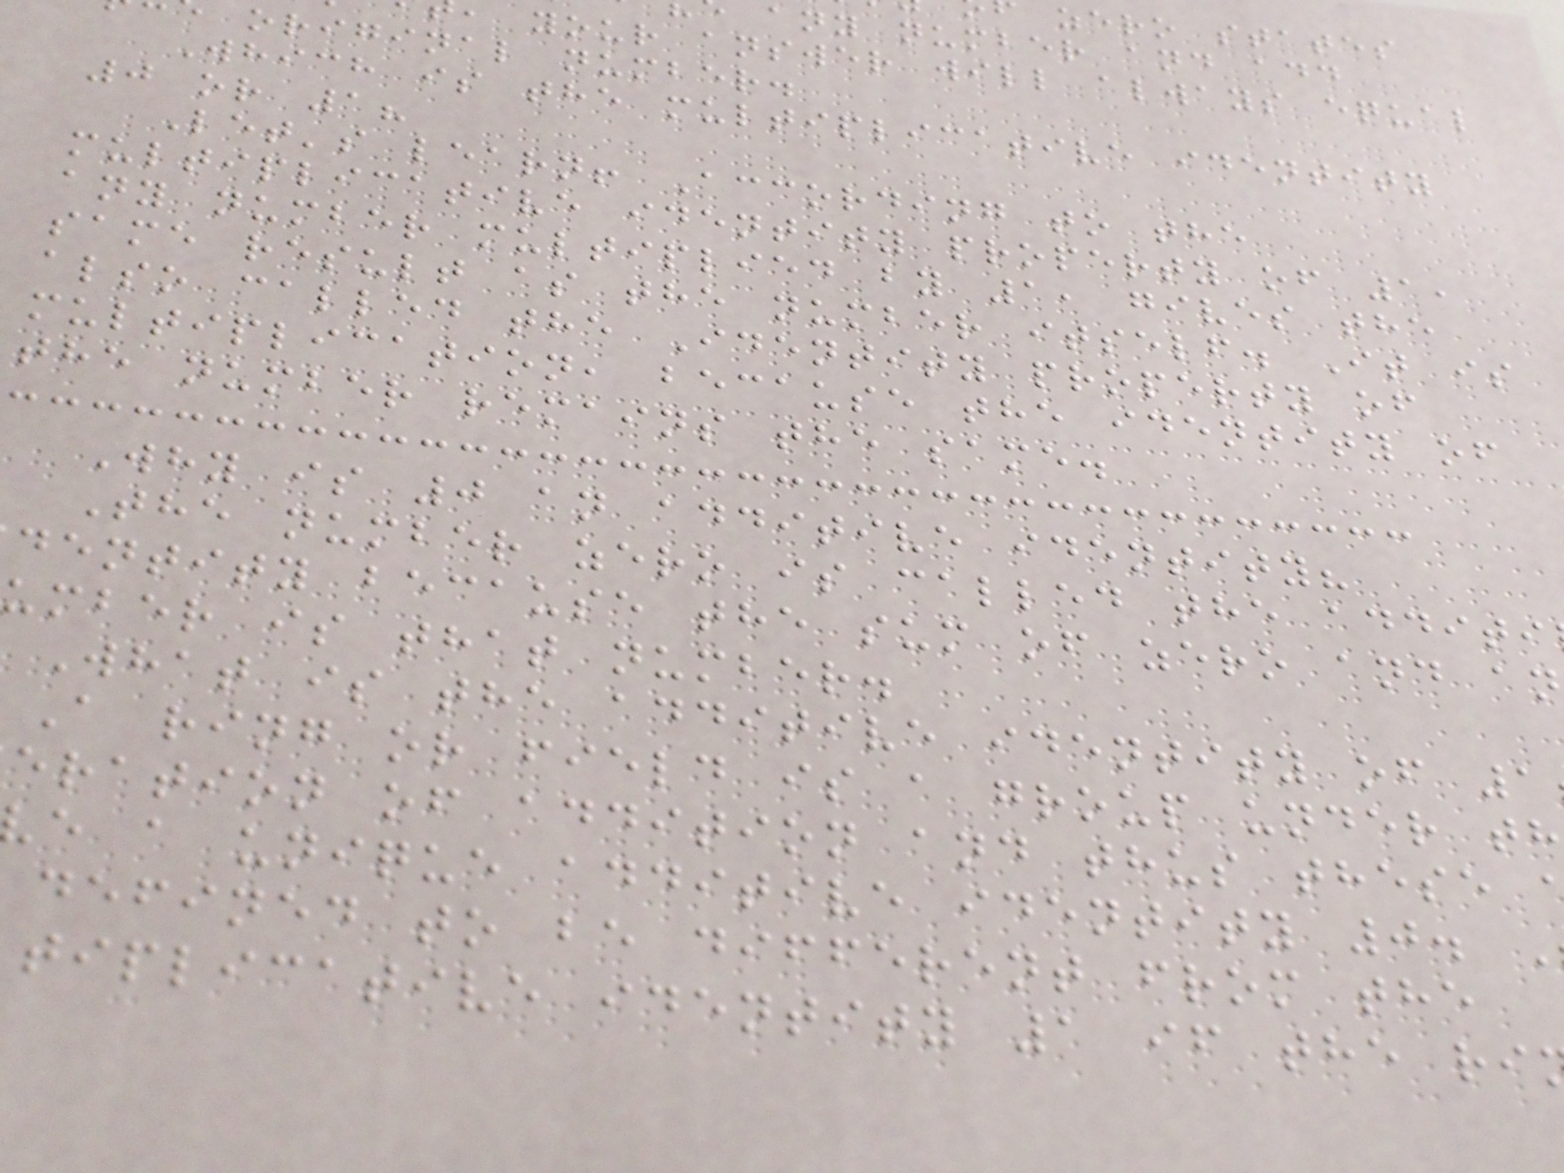zero states
any number and add
your answer will always equal
original number.
Which is the multiplicative identity
0 or 1?
Let's learn! According to the
multiplicative identity property of 1,
any number multiplied by 1, gives the
same result as the number itself. It is
also called the Identity property of
multiplication, because the identity of
the number remains the same.
Why is 0 an additive identity?
The number zero is called the additi
dentity because the sum of zero and an
umber is that number.
What is the additive identity of 1
A ring or field is a group under th
eration of addition and thus these
e a unique additive identity 0.
defined to be different from the
tiplicative identity 1 if the ri
